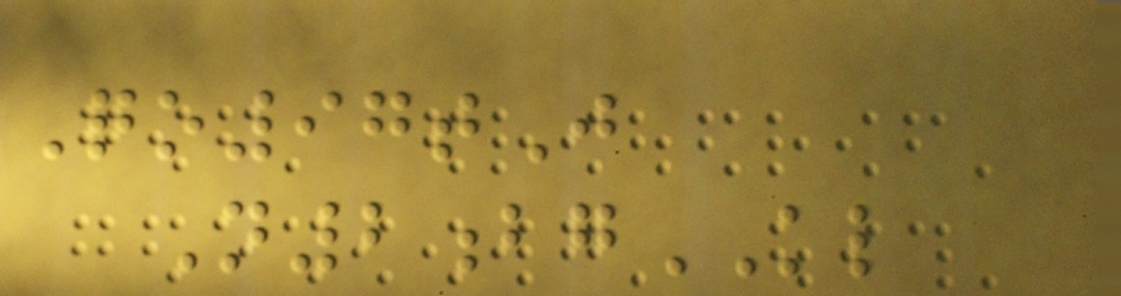Qo97tJ
N2bgKL
